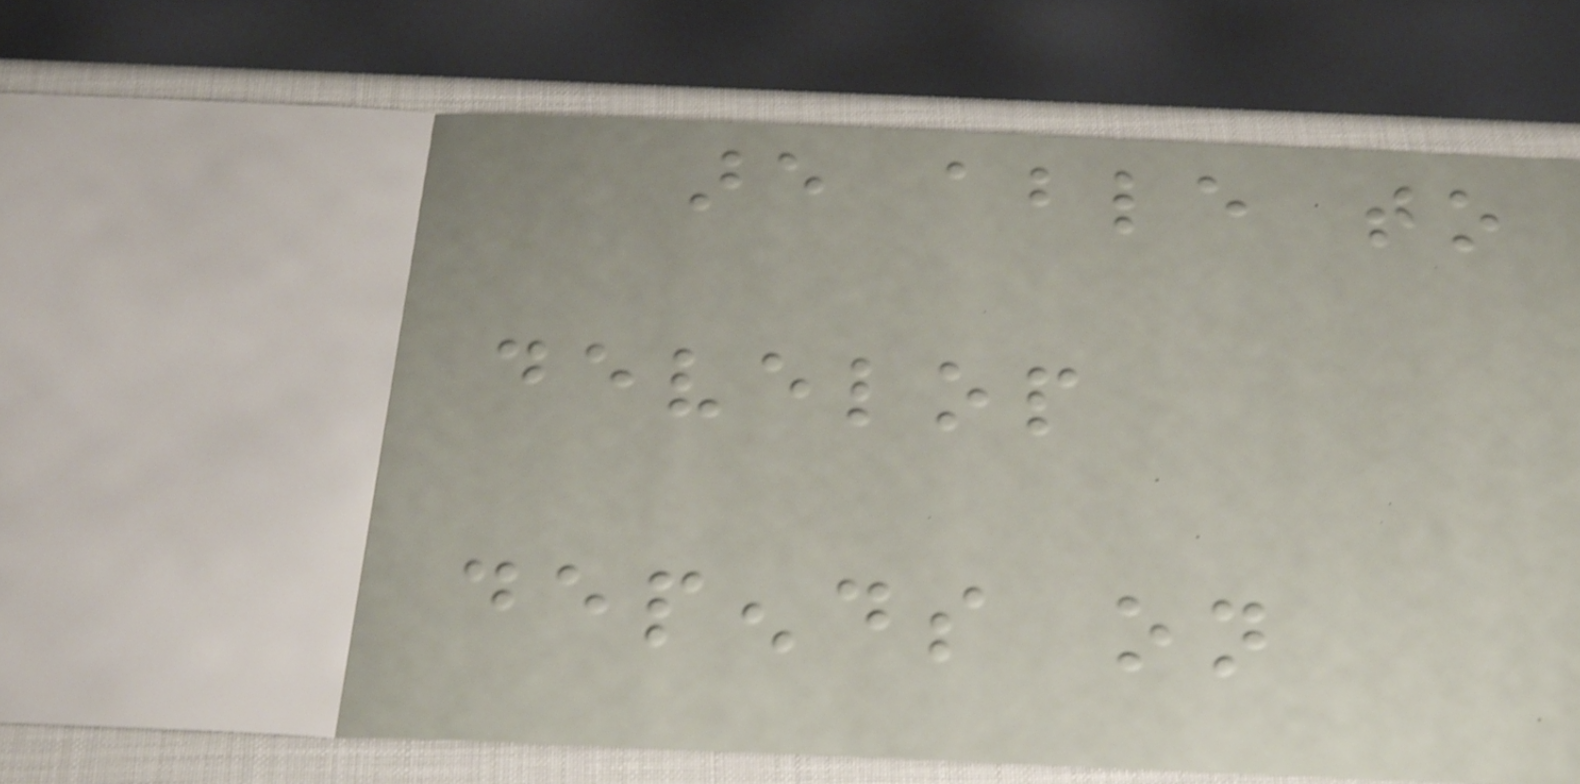are able to
develop
depends on
